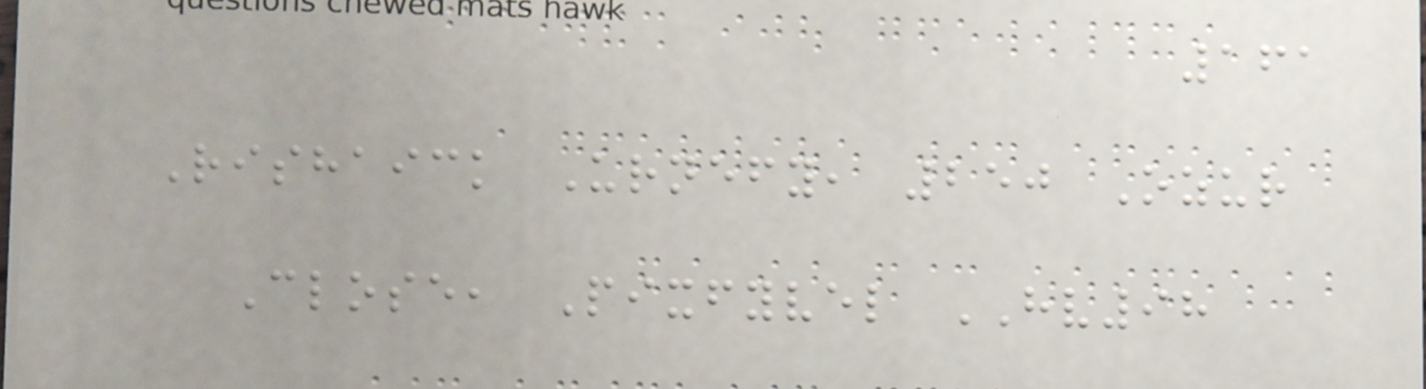161
Rishaick Urnefy, 250 Ozur
Close, Pixfyvel HV98
